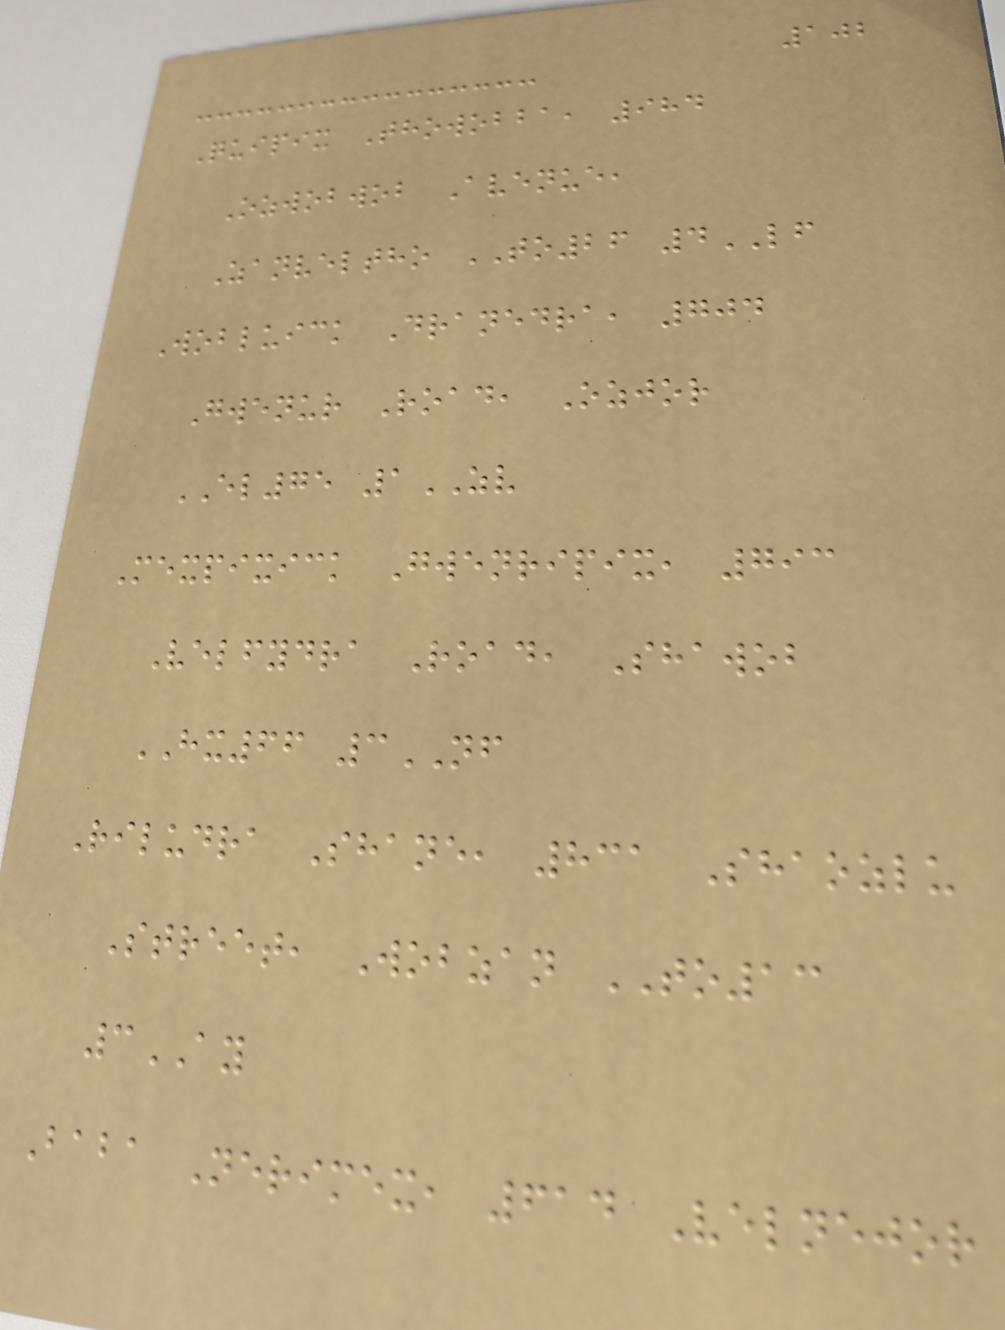102
Quipix Thowobba, 984
Ozwobwob Avenue,
Zanveltho TO26 4LF
Wobluick Dranedra, 704
Gwenur Road, Ozjor
EL75 1ZV
Mexpixick Gwenripix, 793
Velfydra Road, Shawob
HX66 3NF
Riludra Shane, 831 Shaozlu
Street, Wobzan TO13
3AY
Baba Nerimex, 614 Velnejor
